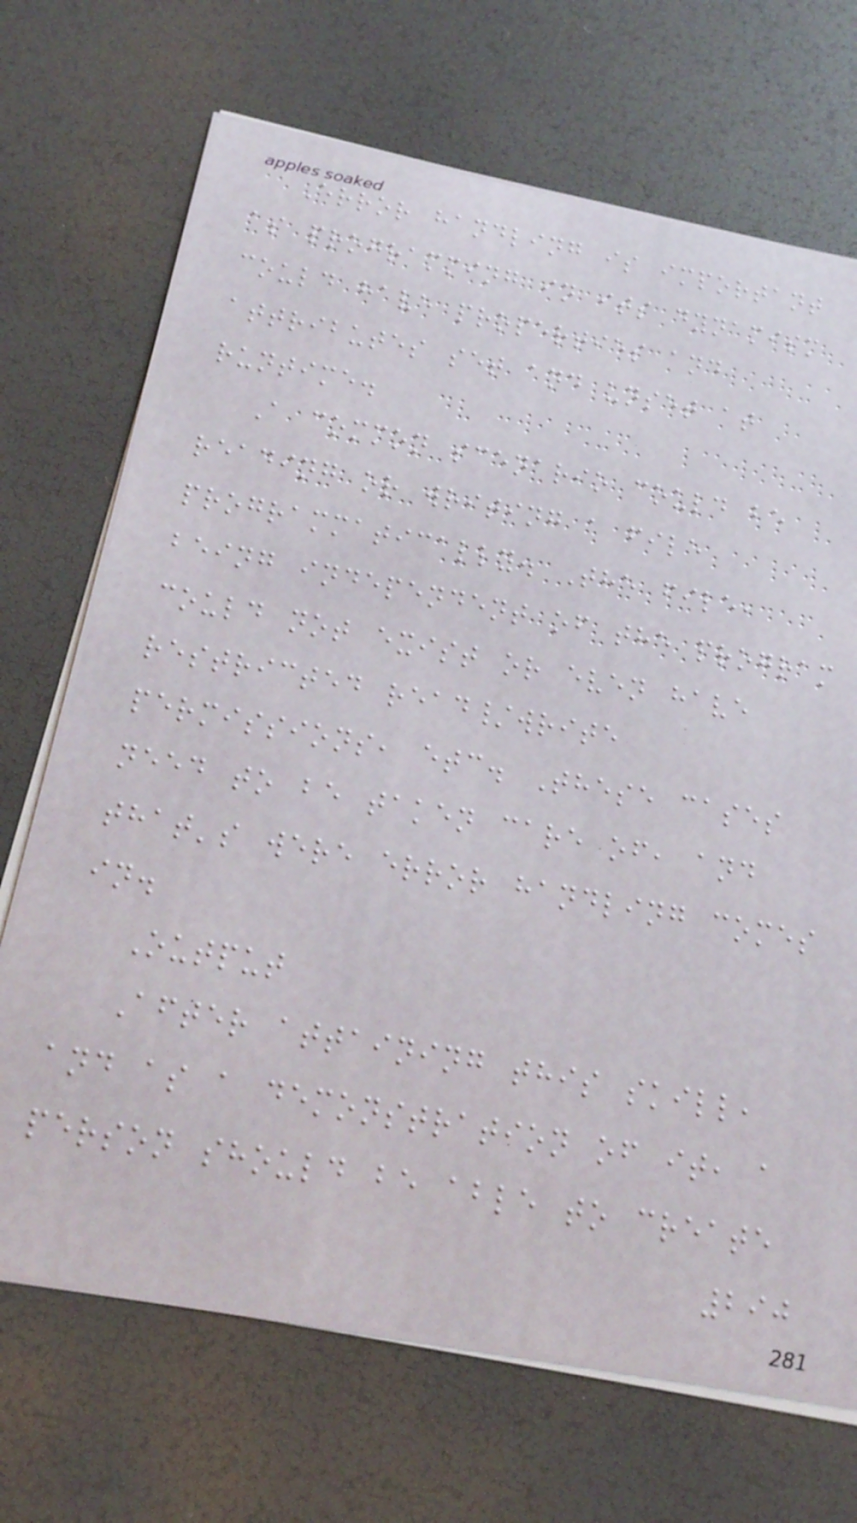Error handling is important
as programming in its dynamism
could have properties and
attributes set and unset at
runtime.
A common scenario could be
reading or writing a file
programmatically. The file,
being independent of the program
could not exist or even have
restricted read/write
permissions, etc. These cases
need to be taken care of, and
that's were error handling comes
in.
Output
After attaining this skill,
and as a demonstration of it, a
person should be able to create
290
